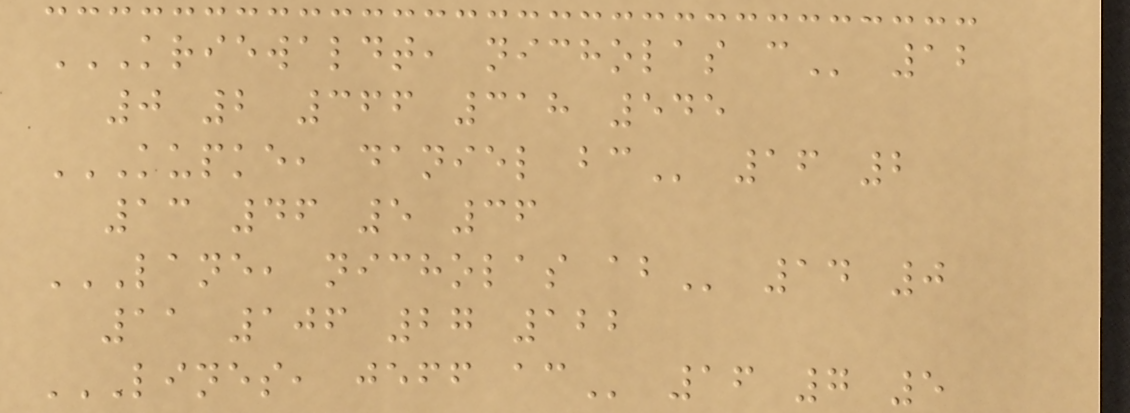KRIEWALDT, NICHOLAS C 12
0 2 366 318 545
KUPKE, DANIEL BC 16 2
13 46 5 36
LANE, NICHOLAS AB 14 0
11 106 27 122
LINES, JEFF AC 16 7 5
